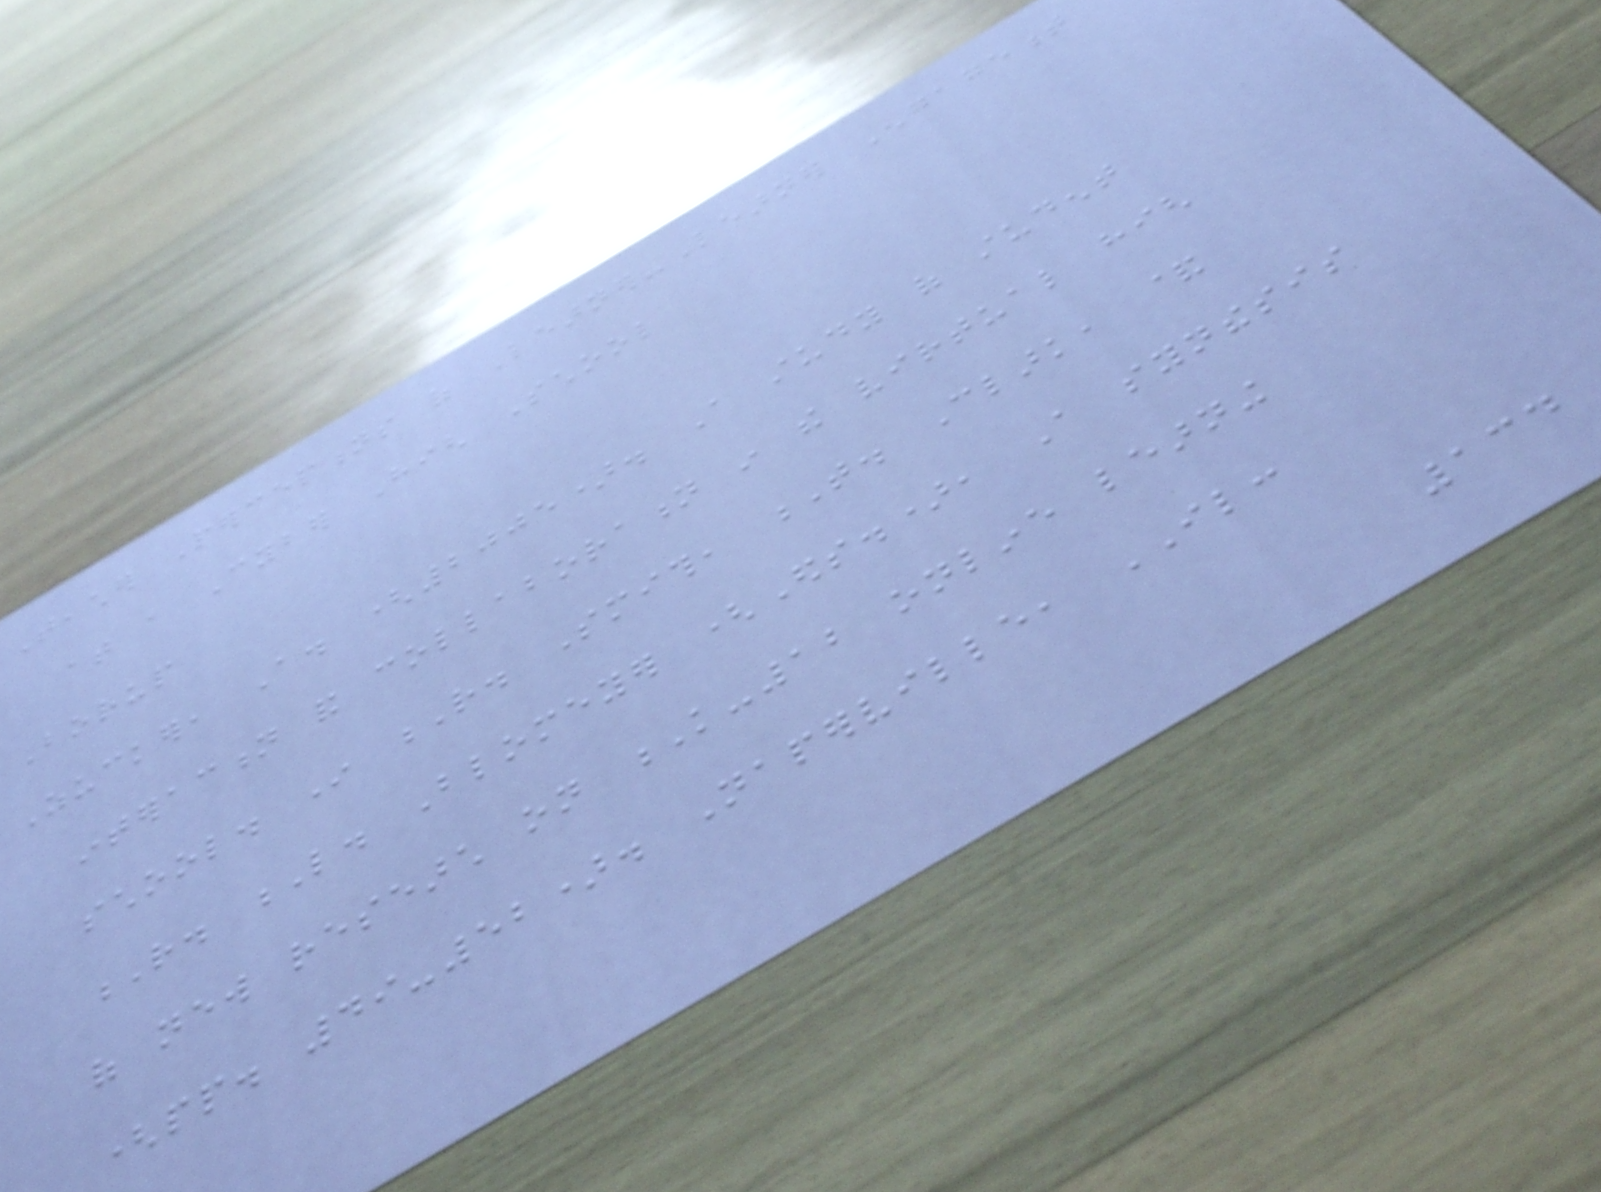Teacher Perceptions of Learner-Learner Engagement
at a Cyber High School
Borup
Zucker, A. (2005). A study of student
interaction and collaboration in the virtual high
school. In R. Smith, T. Clark, &
R. L. Blomeyer (Eds.), A synthesis
of new research on K-12 online learning
(pp. 49-52). Naperville, IL:
134
